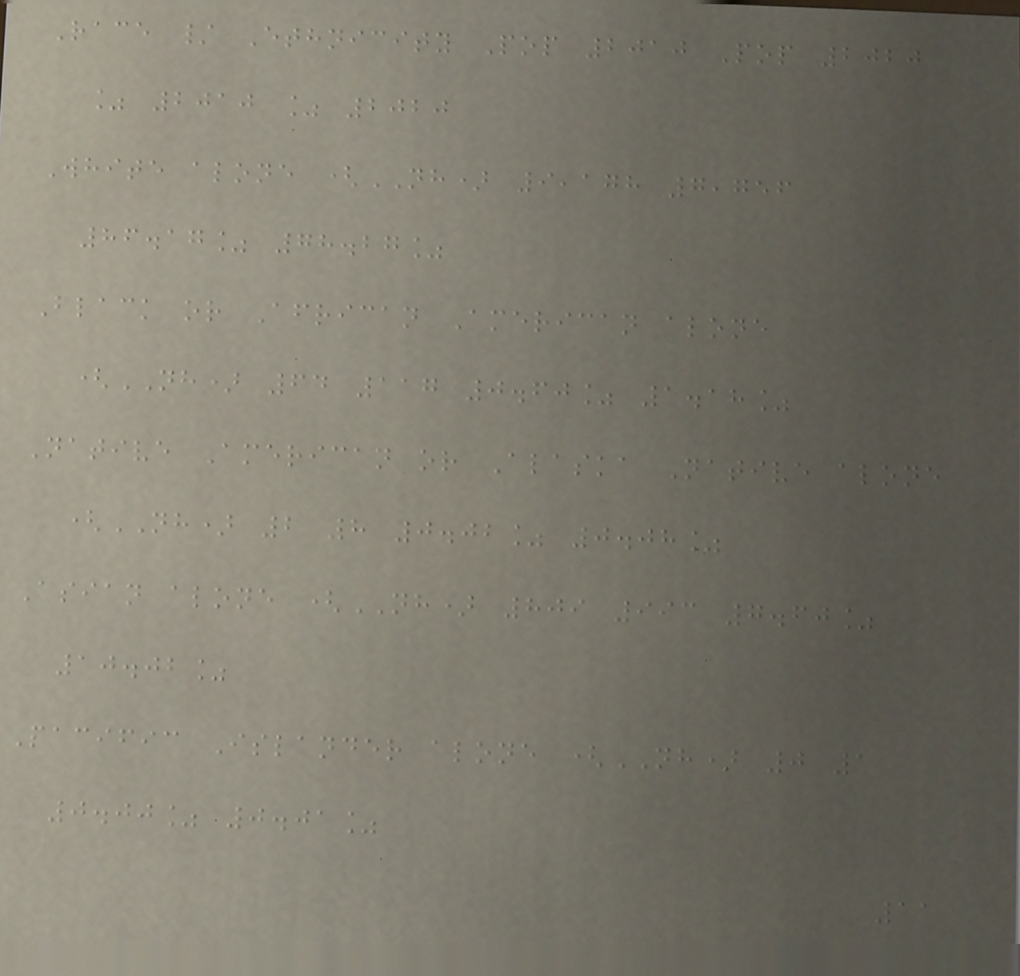Race / Ethnicity Pop 2010 Pop 2020
% 2010 % 2020
White alone (NH) 9,178 7,756
86.17% 78.27%
Black or African American alone
(NH) 64 117 0.60% 1.18%
Native American or Alaska Native alone
(NH) 2 8 0.02% 0.08%
Asian alone (NH) 809 993 7.60%
10.02%
Pacific Islander alone (NH) 0 1
0.00% 0.01%
11
